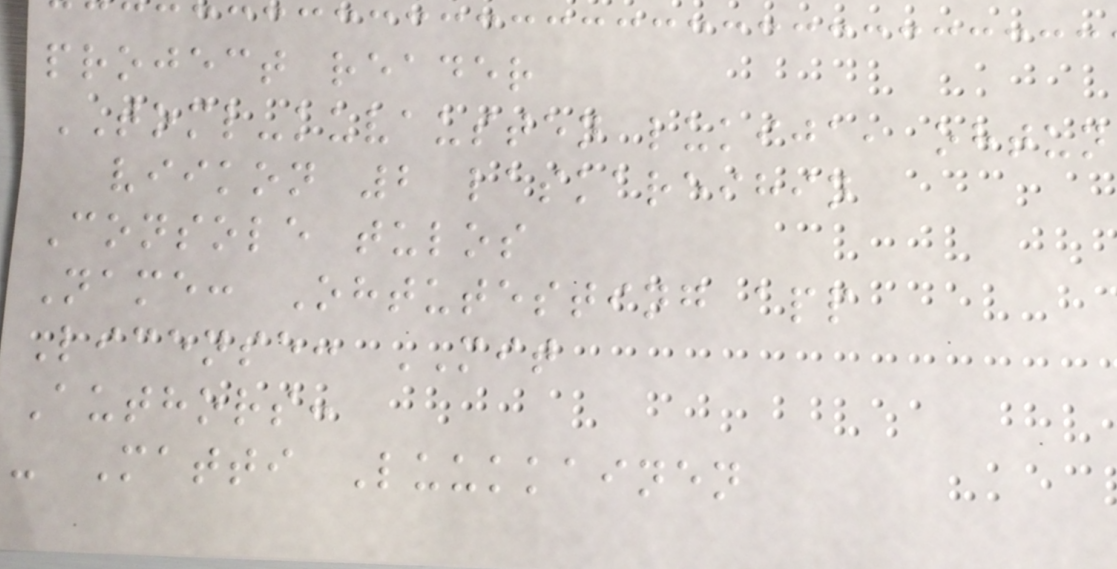project reader
TOML-kuvausten lukija, ohtun
viikon 2 laskareihin
Console tulos
Name: Ohtutesting app
License: MIT
Authors:
- Matti Luukkainen
